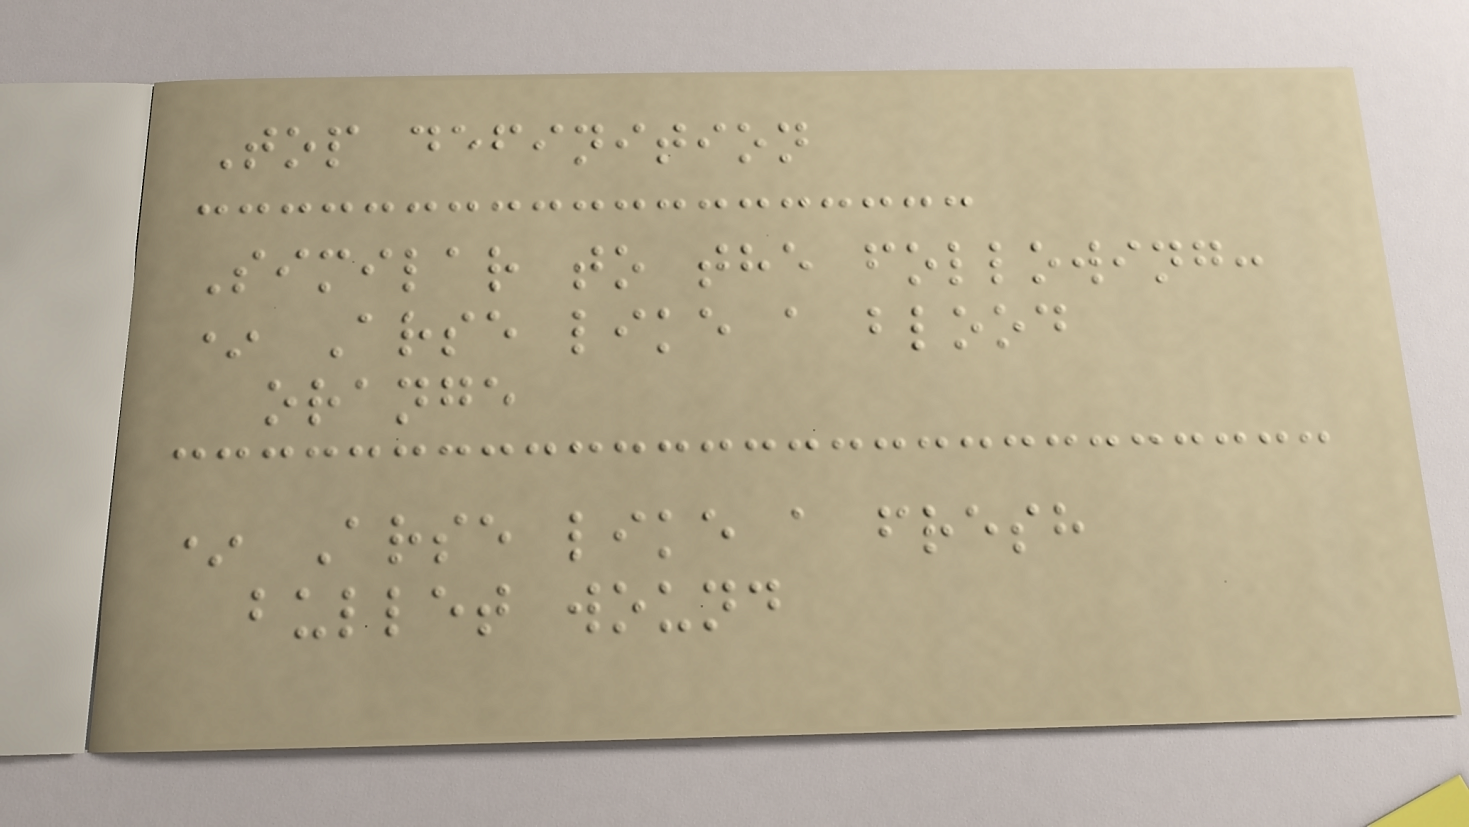Top definition
Similar to the following:
* Arse like a blood
orange
* Arse like a fresh
bullet wound
